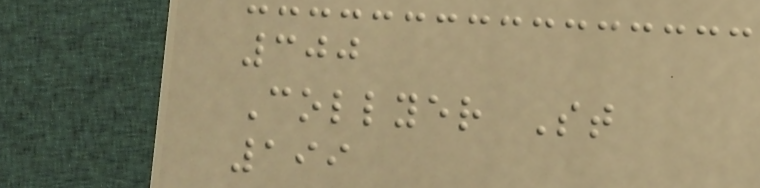300
Collyer St
199
